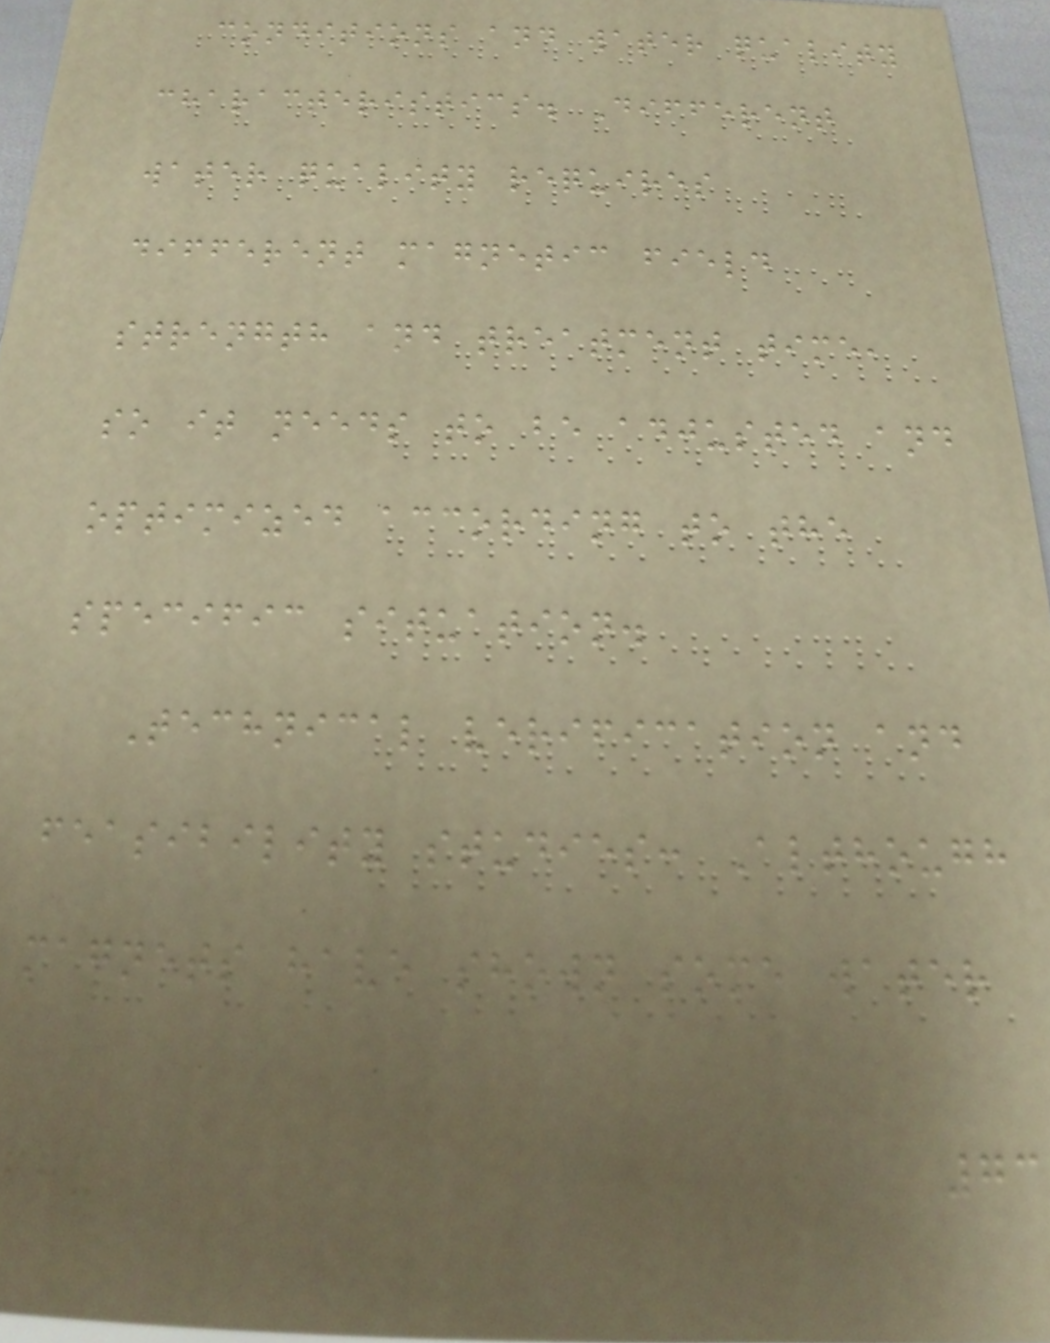conditions and water quality
characteristics. Different
water quality requires
different magnetic field
strength and treatment time,
so it needs to be adjusted and
optimized according to the
specific situation.
Technical verification and
feasibility studies: Although
magnets have shown some water
73
